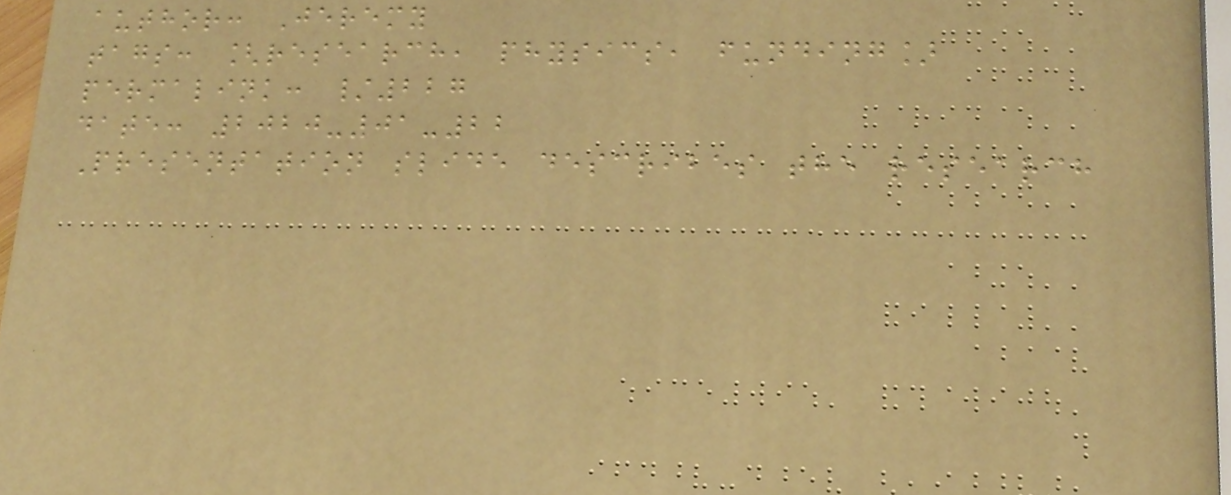author: Jeremy
tags: [research, physics, funding]
permalink: /227
date: 2020-01-22
Presentation slide describes the research
